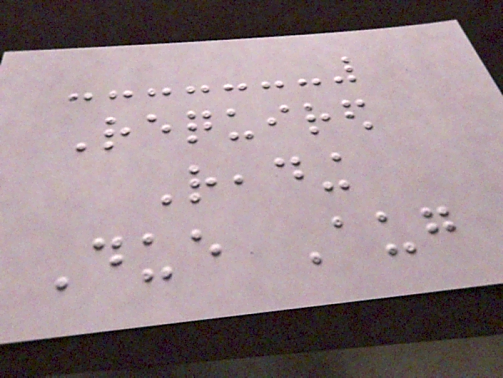Required
Reading
Due Aug
